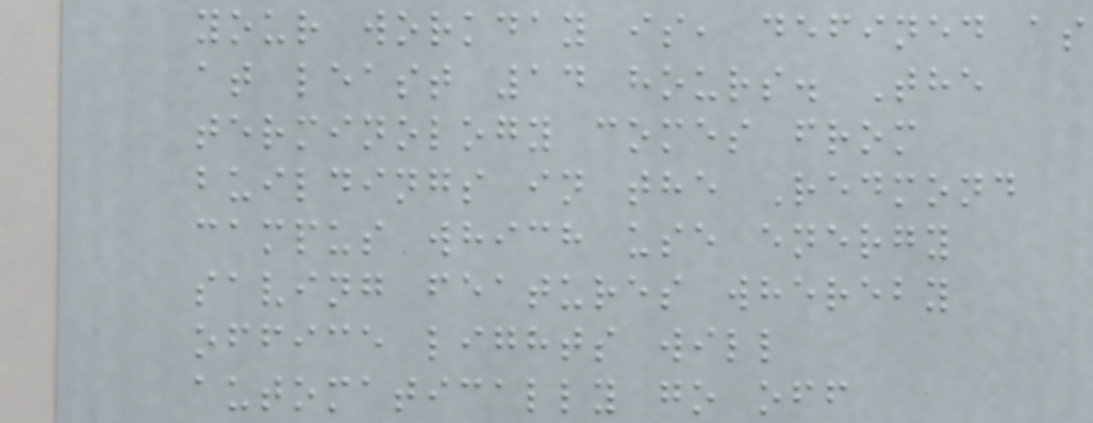your workday is, defined as
at least 14 hours. The
terminology comes from
buildings in the Redmond
campus which use energy
saving features whereby
office lights will
automatically go off
